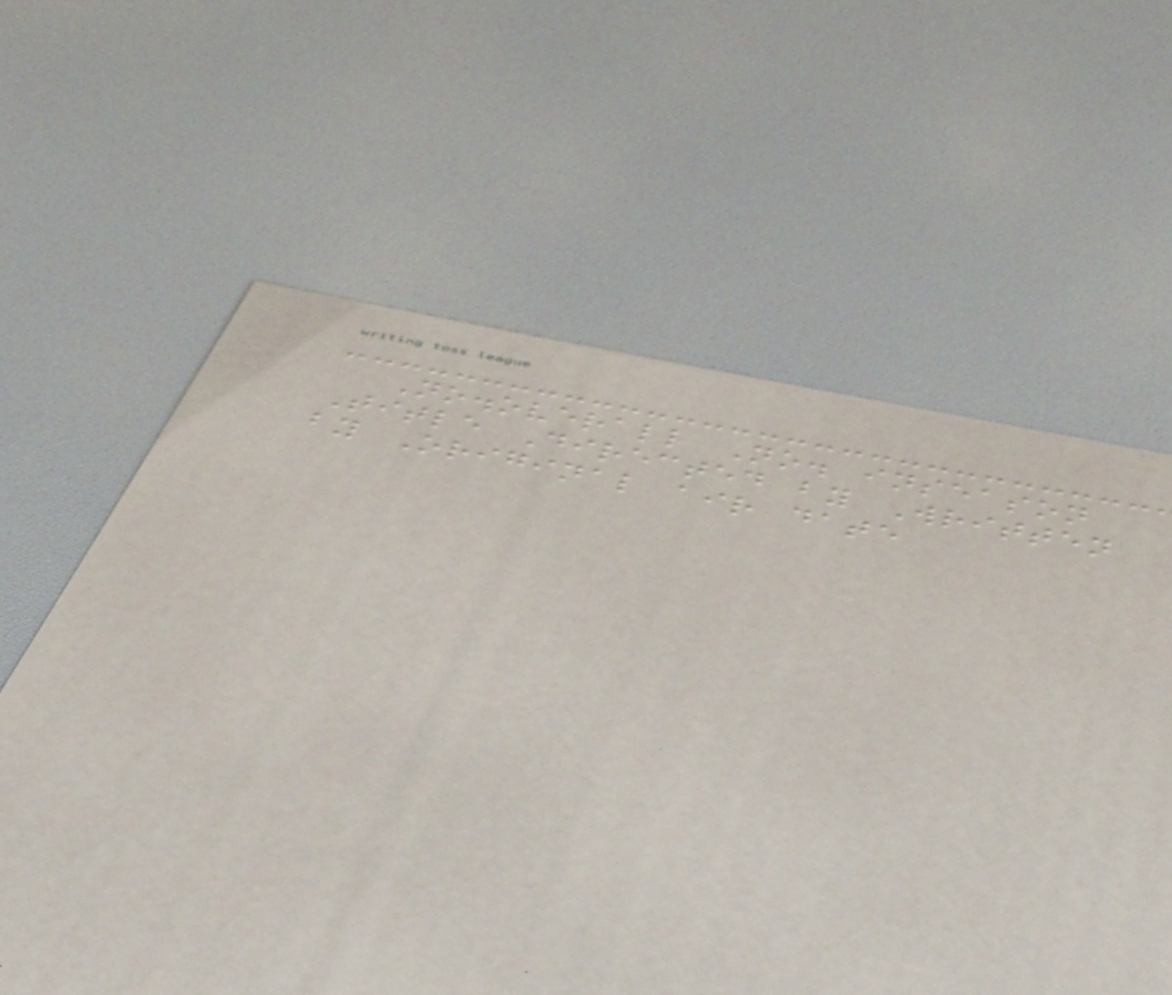No.overall No. inseason
Title Directed by Written
by Original air date
